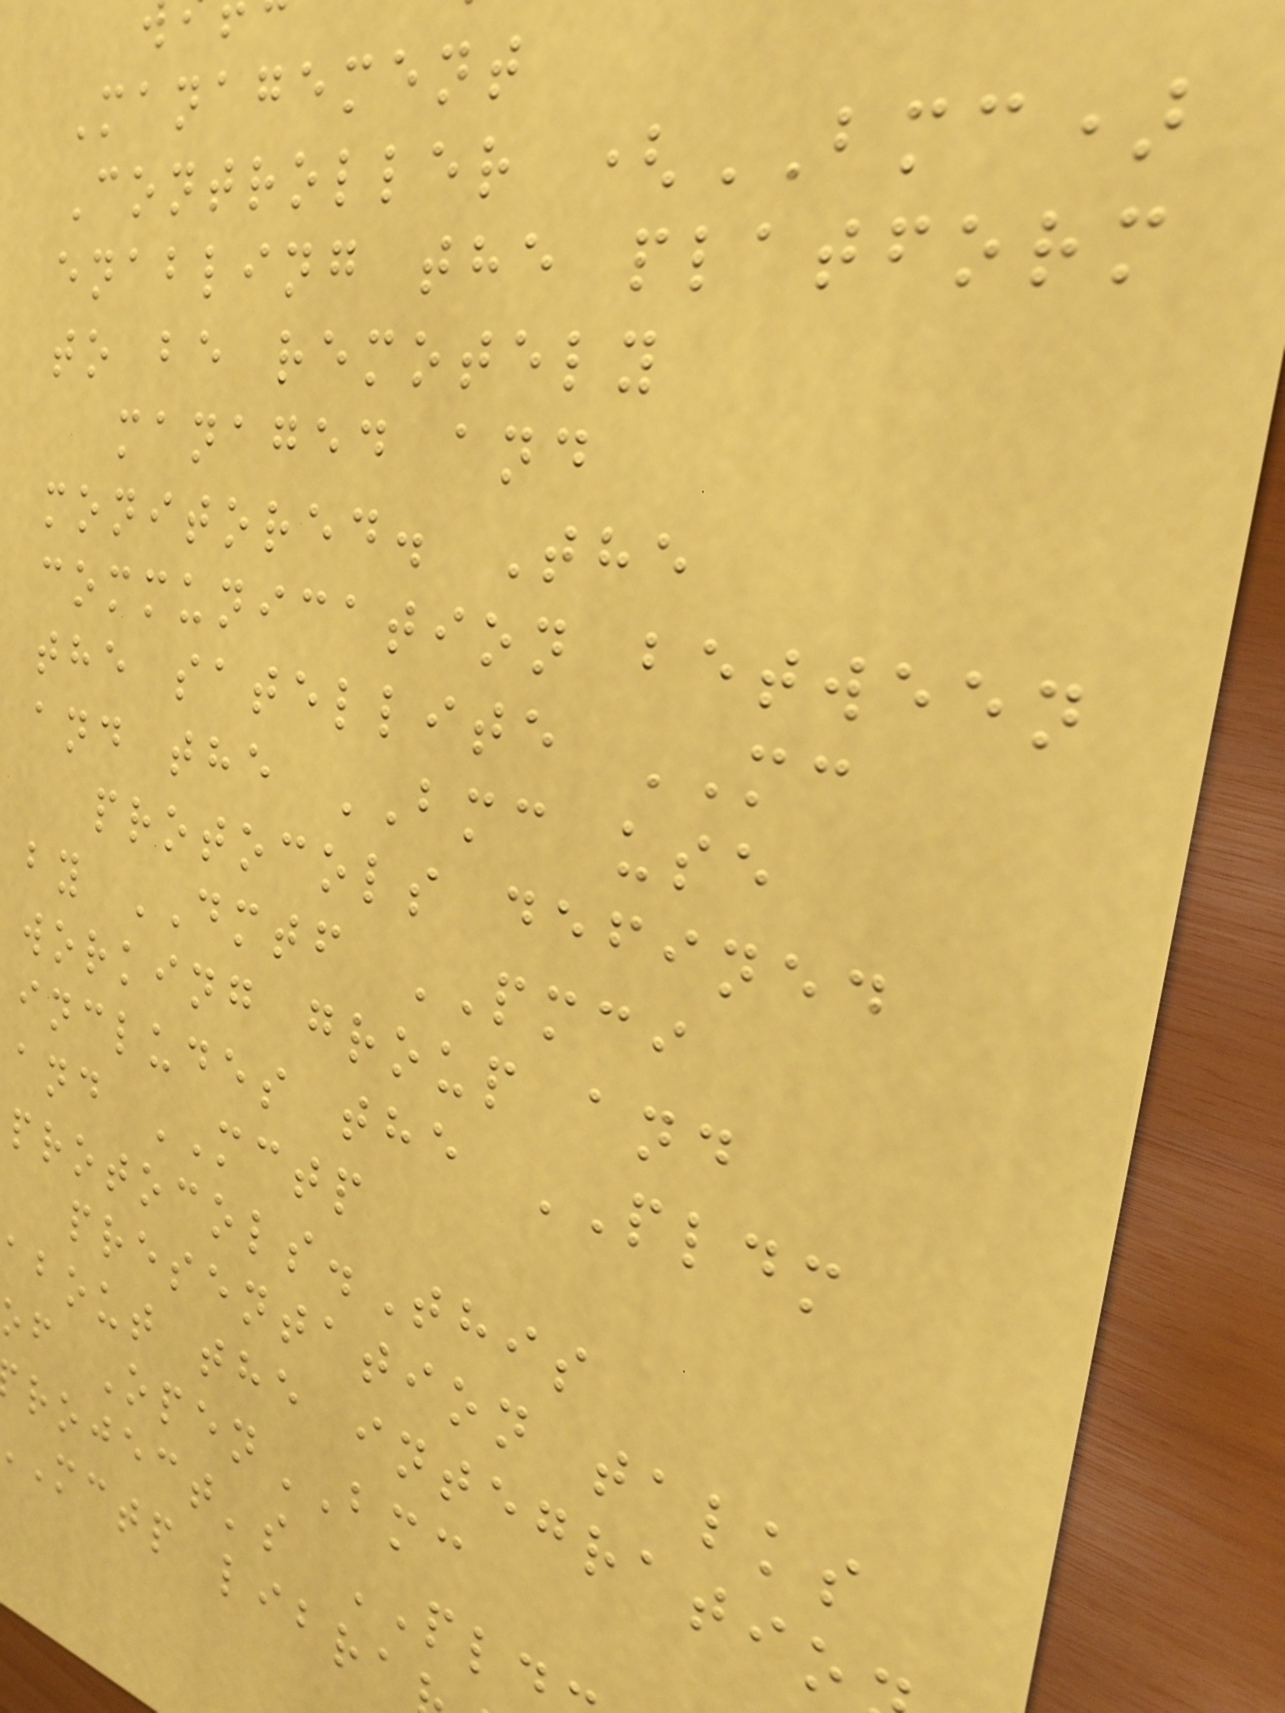Management
Controller (BMC)
enabling the platform
to be remotely
managed and
monitored. The
communication between
the satellite MC
and the BMC use
protocols defined
by DMTF PMCI
working group and
includes the PLDM
and MCTP
protocols.This
presentation talks
about the integratio
of OpenBMC
roject's PLD
mctp libra
